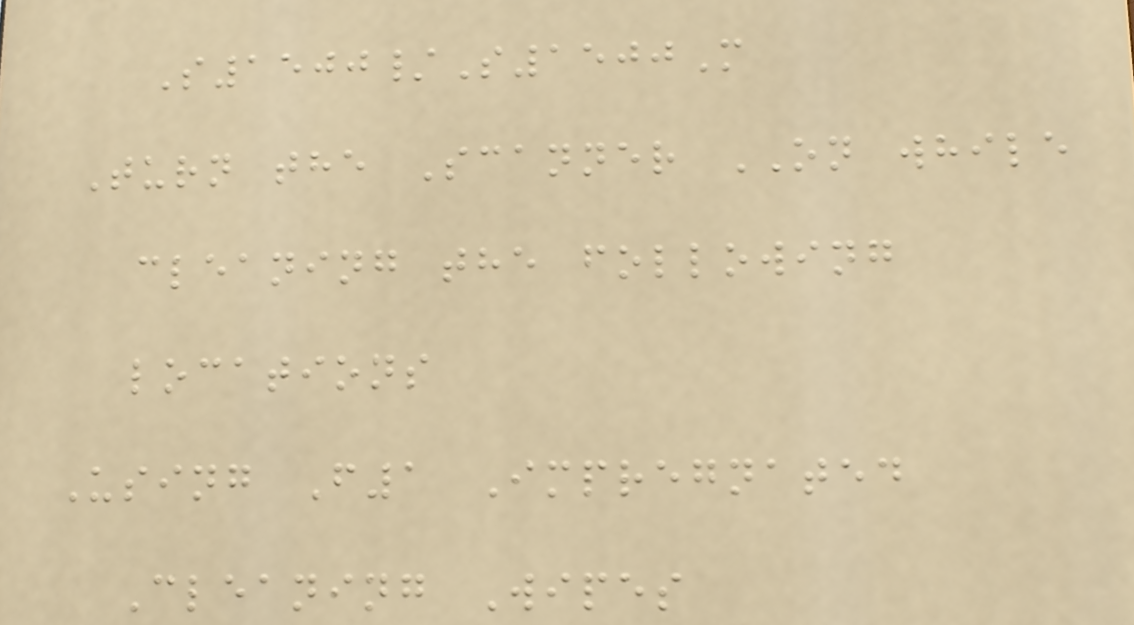S1500/S1500M
Turn the Scanner ON while
cleaning the following
locations
Using F1 Impregnated
Cleaning Wipes
